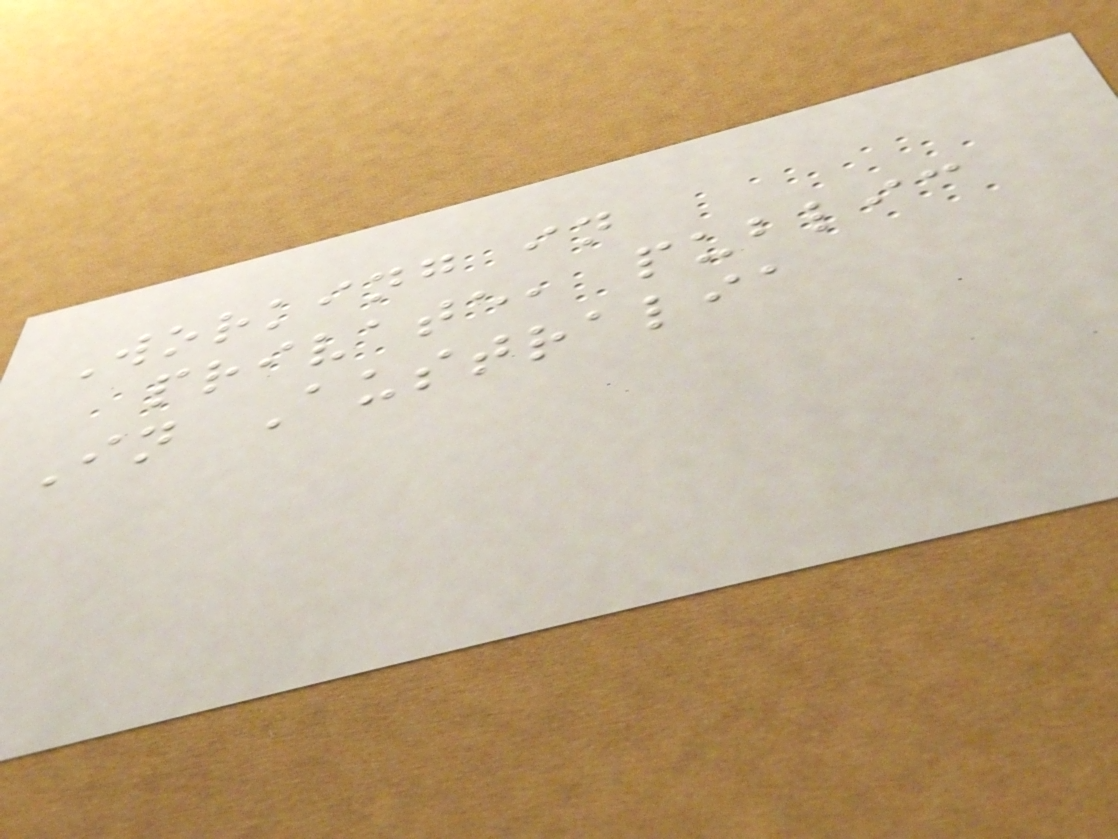Working in
private, public
In Australia
